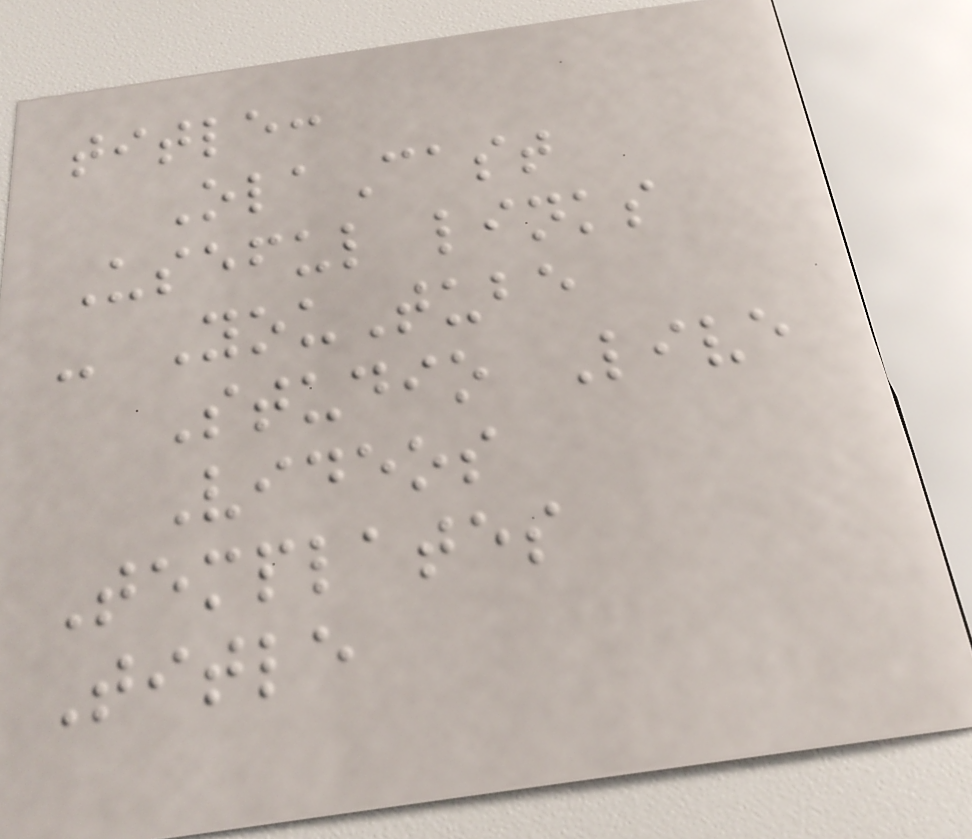title:
OlaCast
Useful links
- YouTube
Studio Live
Videos
Templates
Title
